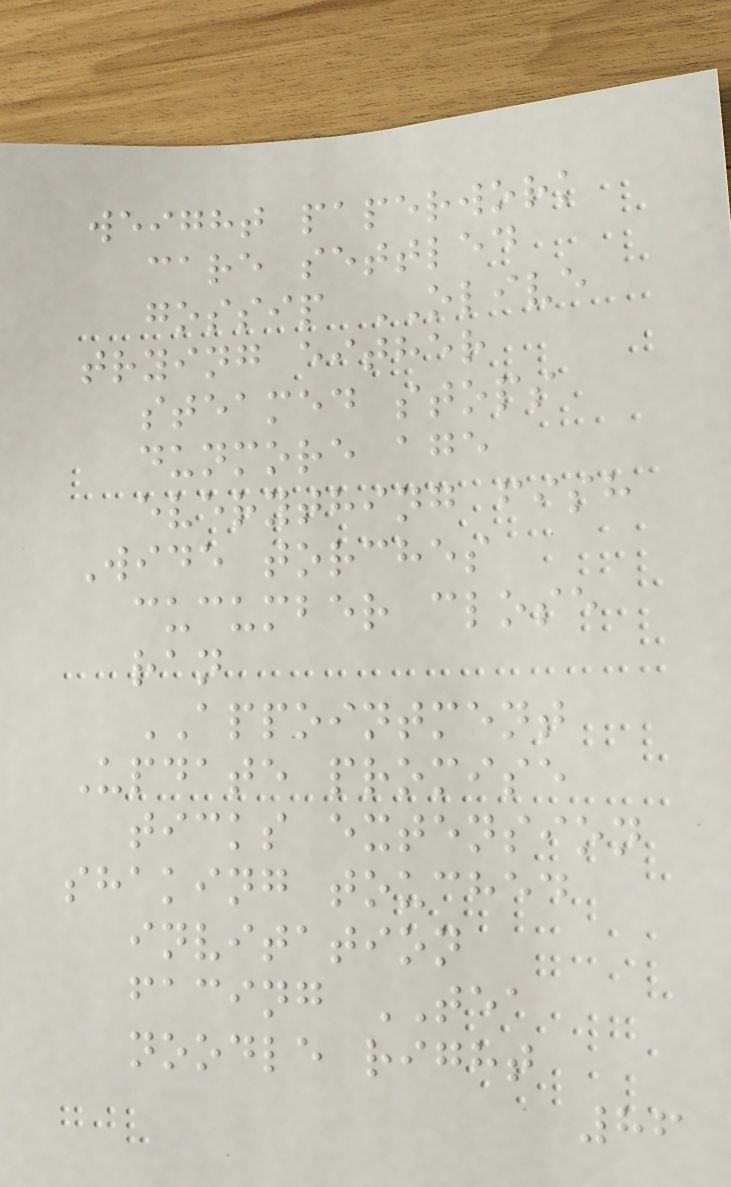weight paperwork
care settled
gossip OLIVE
trying either
steamed stops
dunmore age
everything fish
Wide torches
cucumber close
ran
APPOINTMENT
Update promise
ticks extension
shaking touched
invitation
facing TEA
noodle right
86
